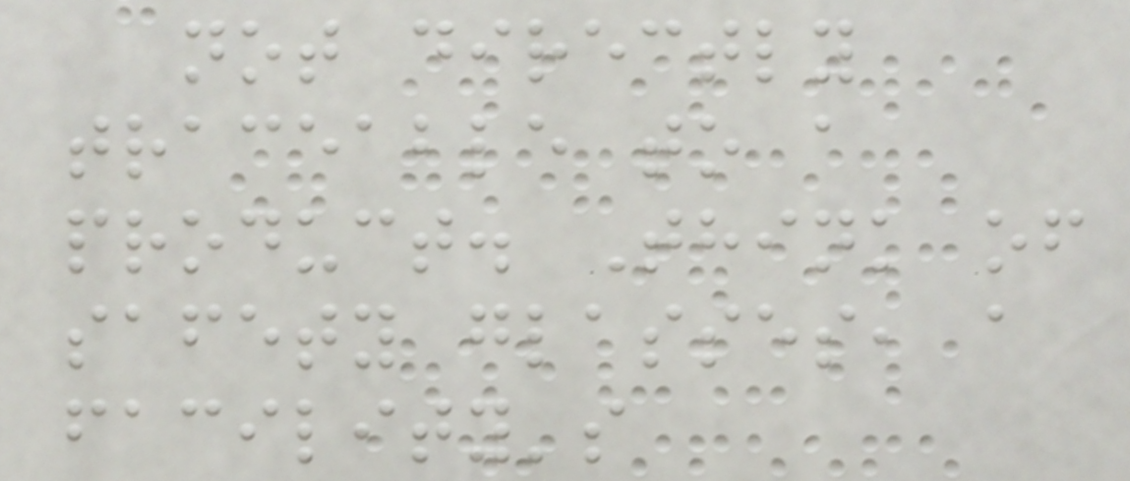not directly
traceable to a
product. Think of
safety glasses, a
facility's
